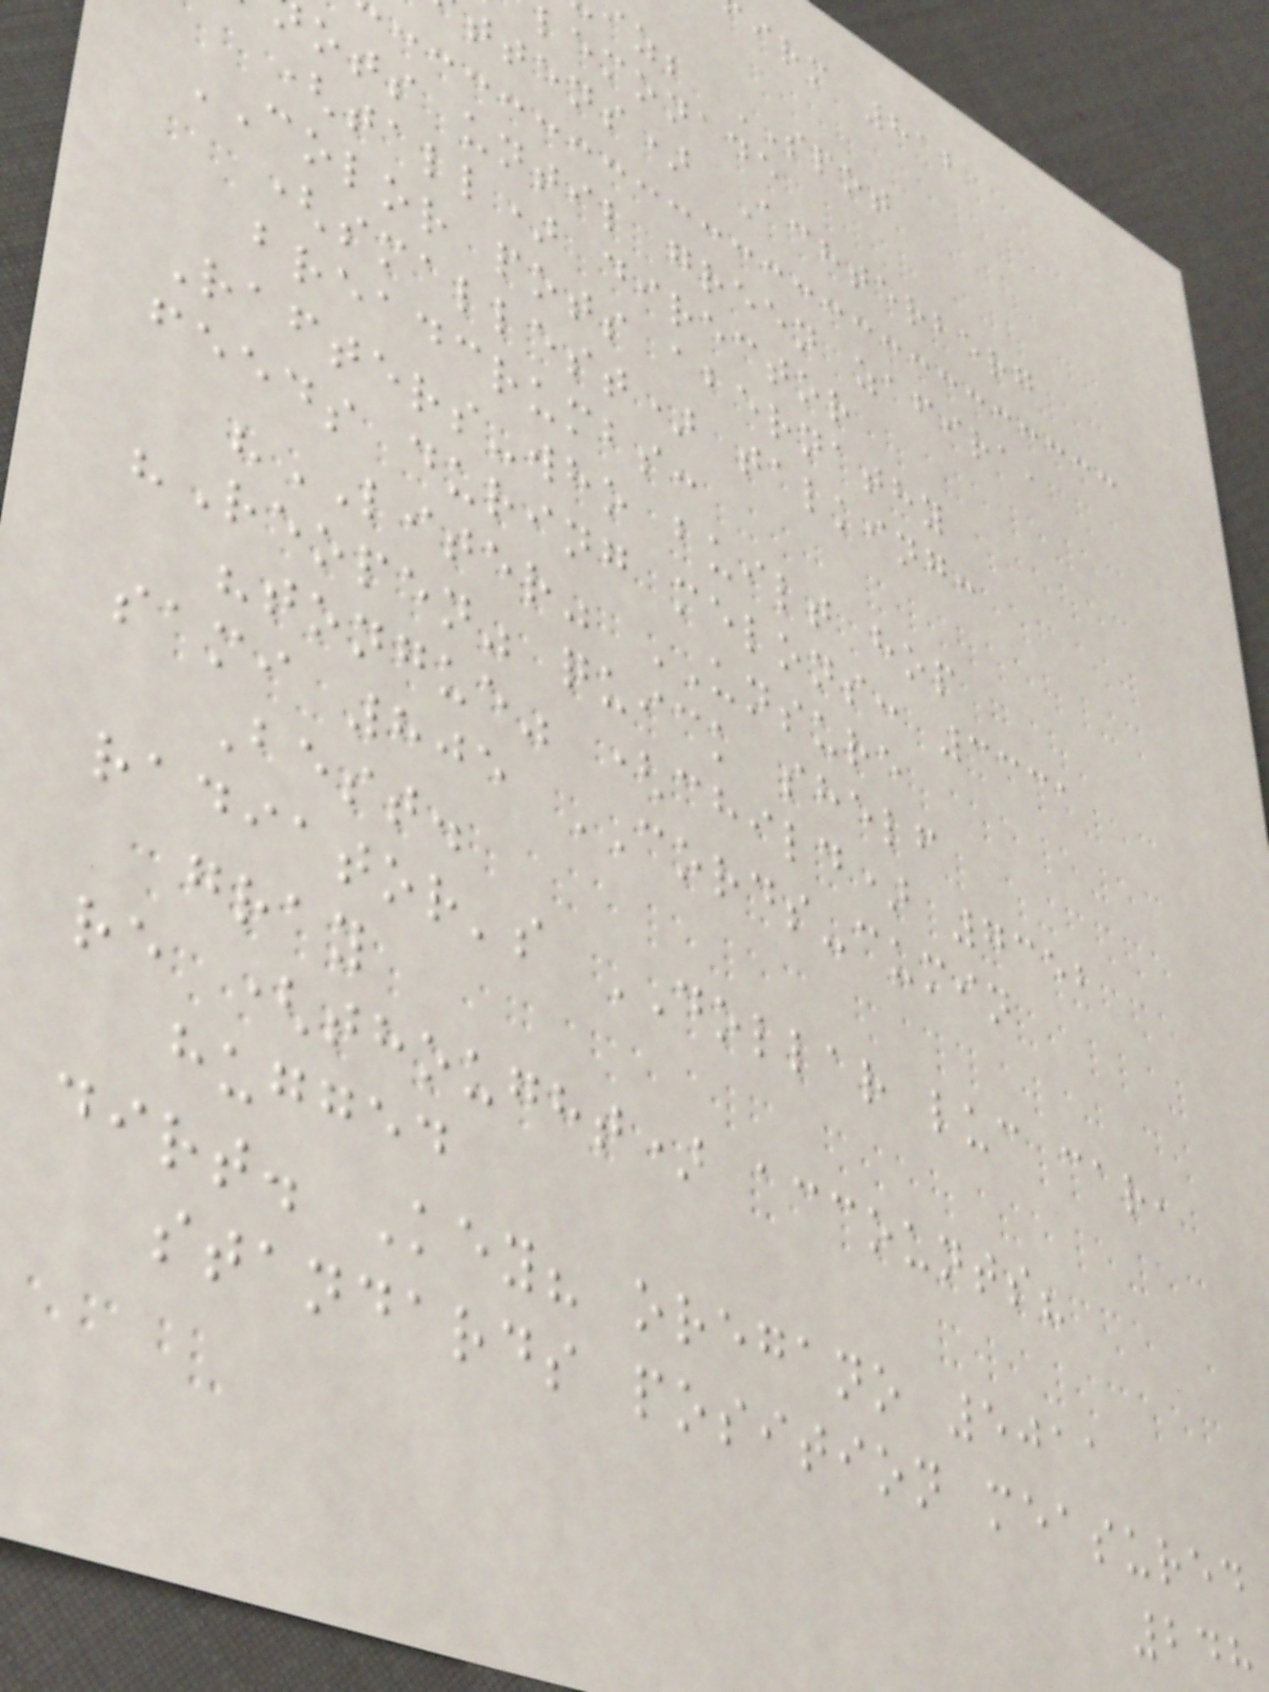irm 812
z; SPOT
lemonade
ttens) Achterberg
ots until green zafira,
(tall) director
COLOR pots abernathy
(smallest) talking:
breadcrumbs:
Rafters-who built hop
feeds during melons: 3331
"LITER" UNSURE
"Reopen" quick shelf
"tongue" (child) 7352
sami 805 CORDS-cumin
Best.
radiator's DOLLAR luc car,
gray
re (thought) accounts?
hugged
dirt. Key? oregano 5011
standards position measured
248
